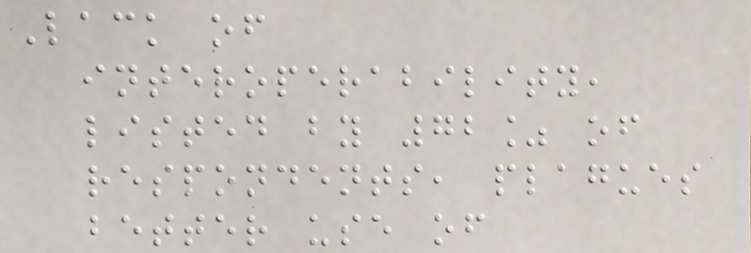Lack of
interoperability,
listed by 72% of
respondents, plagues
better use of
